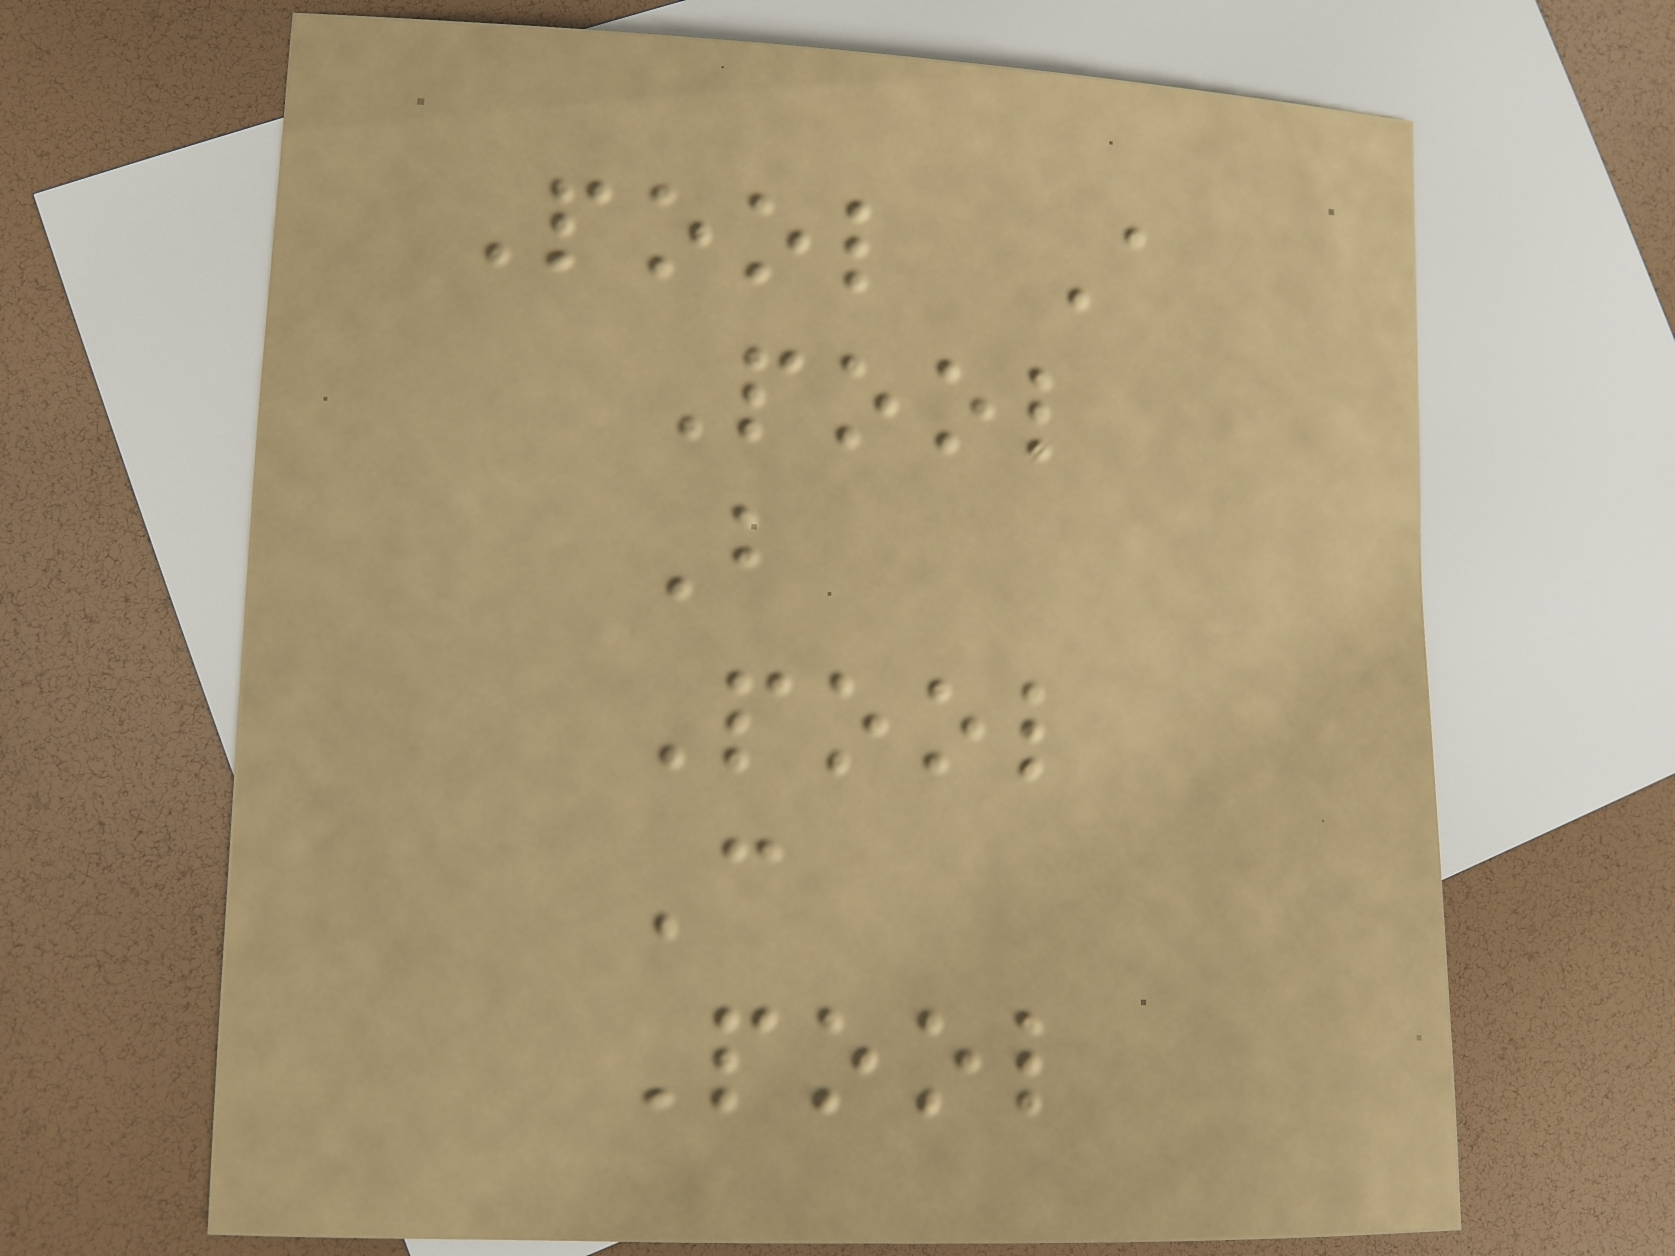Pool A
Pool
B
Pool
C
Pool
